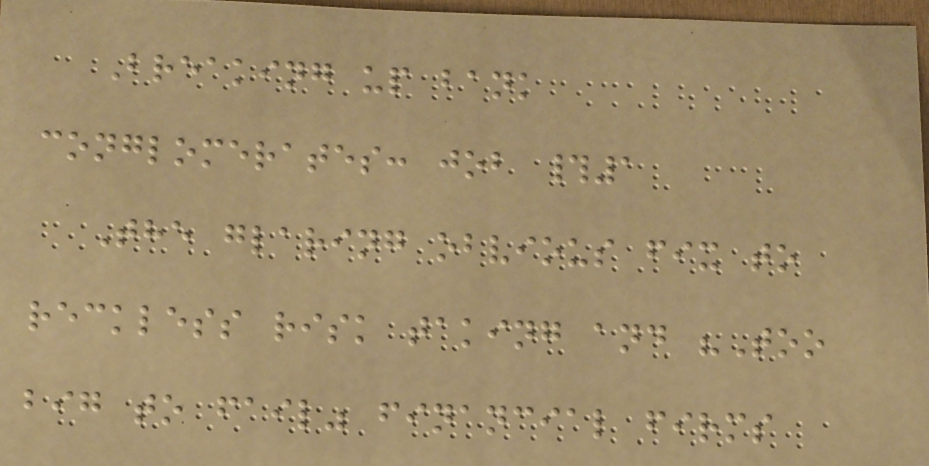Breaking up bank
conglomerates: job #1
The glaring obvious fix to
reckless risk taking and "Too
big to fail" financial firms
